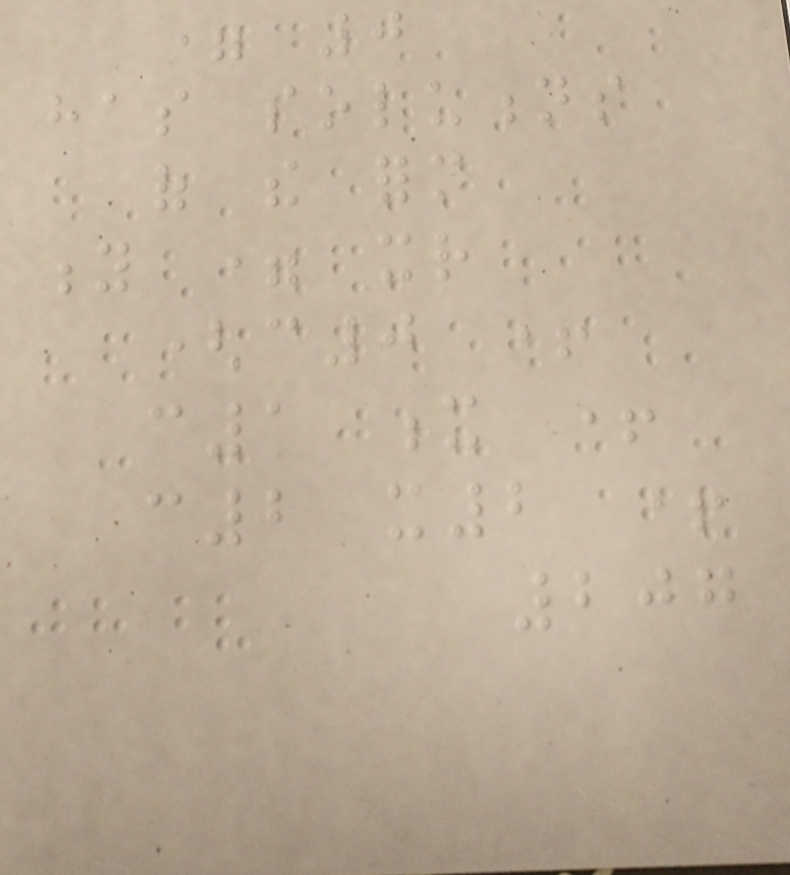= 0
has solutions
of the form
y = xr
(c0 +
c1 x +
c2 x2 +
207
